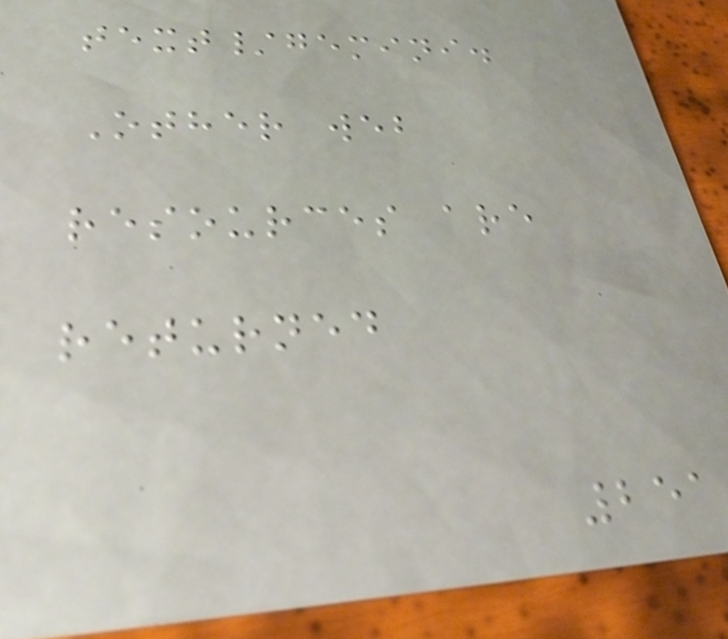text/gemini.
Other web
resources are
returned
251
